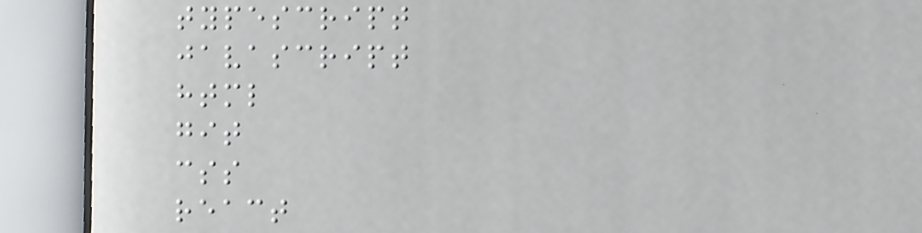typescript
javascript
html
git
css
react
